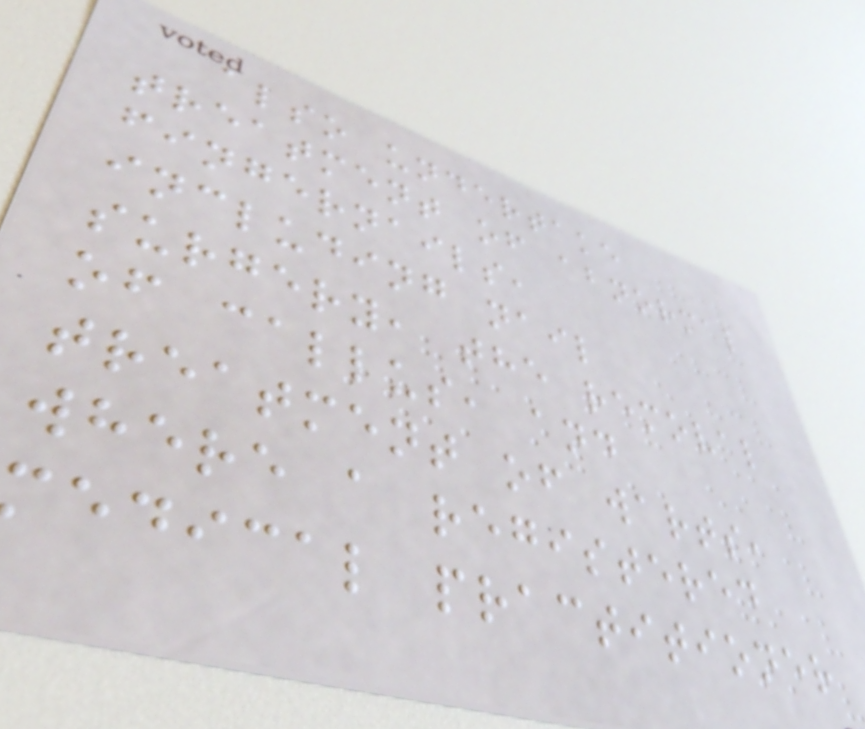also undertake
treatment of abnormal
fingernails,
including nail
surgery, the removal
of callus, and
treatment of warts,
where a registered
medical practitioner
